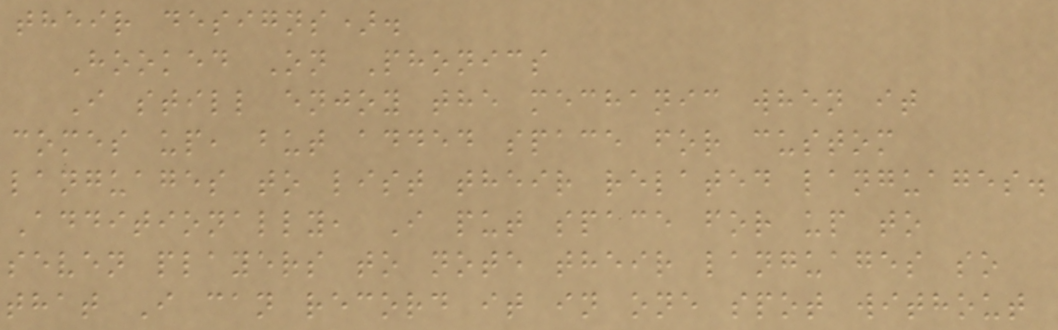their designs).
Hooked On Phonics
I still enjoy the mechanic when it
comes up, but added space for custom
languages to list their related languages.
Additionally, I put space for up to
seven players to note their languages so
that I can record it in one spot without
